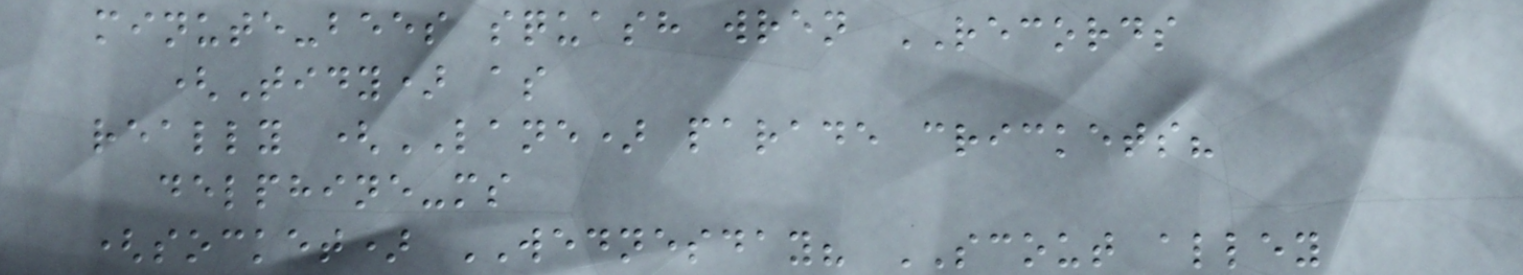minute-bees squash wren RECORDS
(Tidy) as
really (LANE) parade crickets?
delphine-ms
(socket) WEDNESDAY? SCOUT alley
